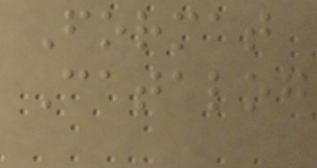Format
Catalog
